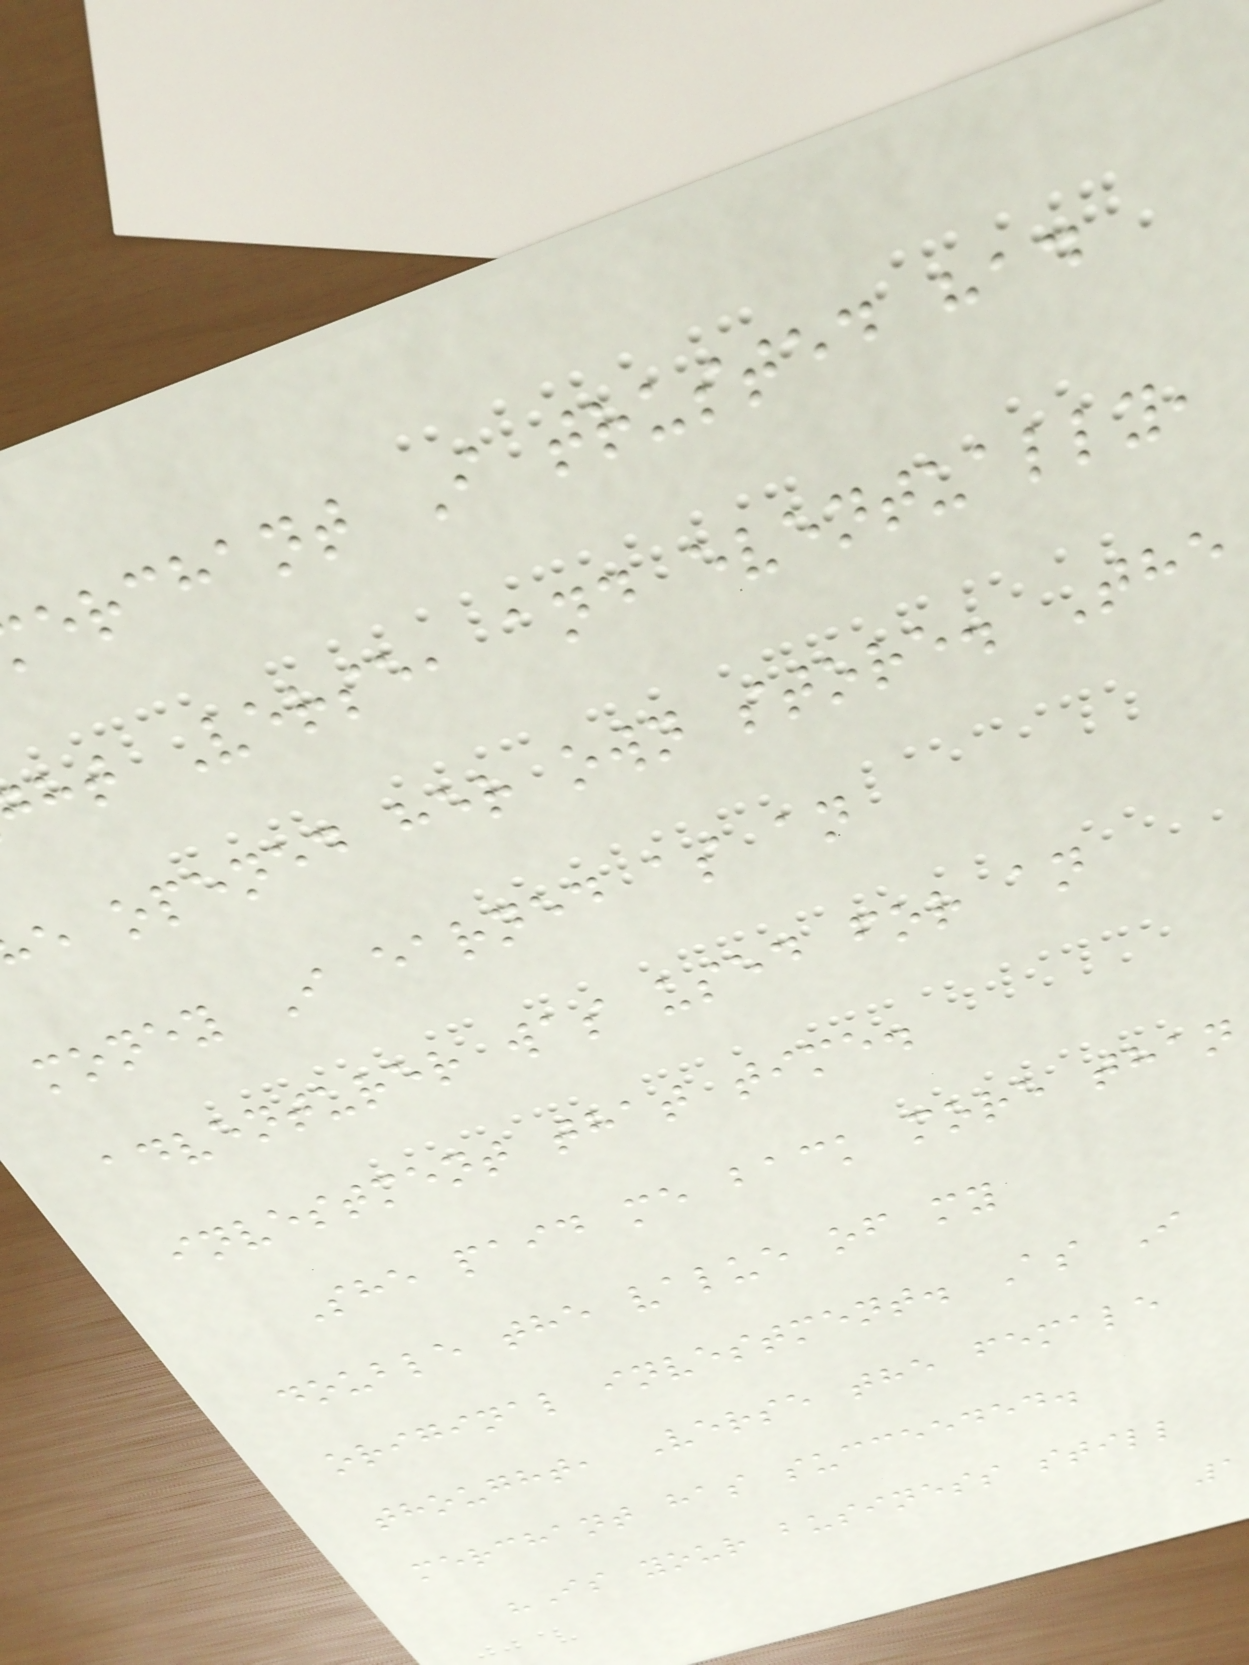erchant I trusted had
ht Verse, and eventually,
e opened her own store. The
money I earned as an
adventurer was used for an
investment that time.
She paid me back more than
double the value of my
original investment. As I
thought, Verse the female
merchant has succeeded.
"Is your business still
